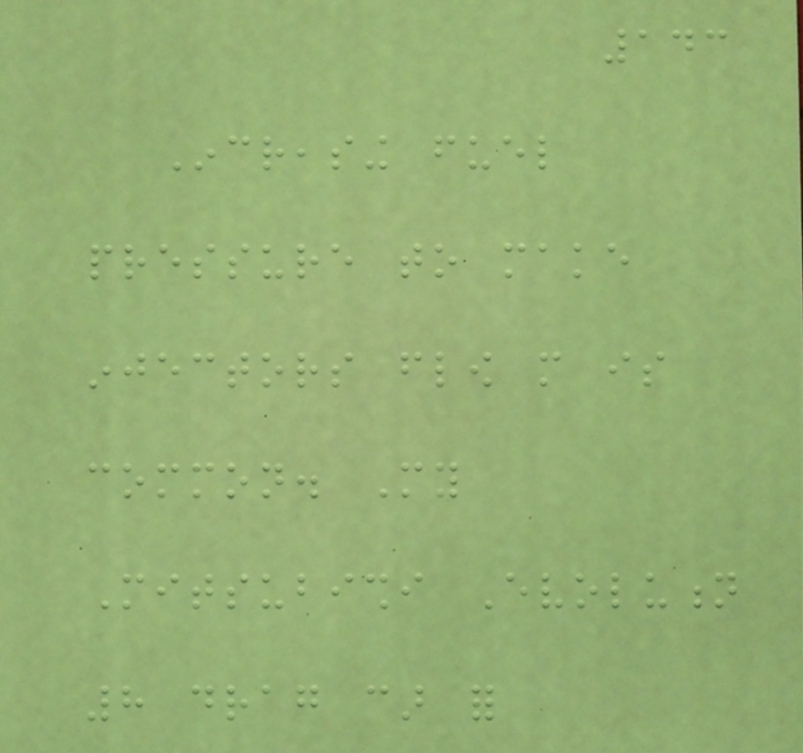143
Increasing fuel
pressure to make
injectors flow more is
common. My
Mitsubishi Evolution
8 drag car for
